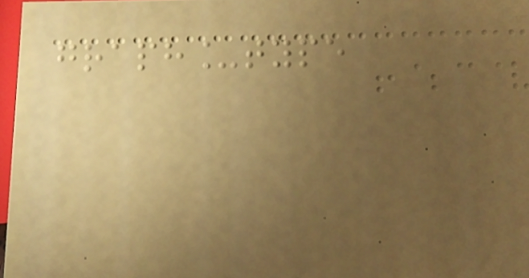graph_type
